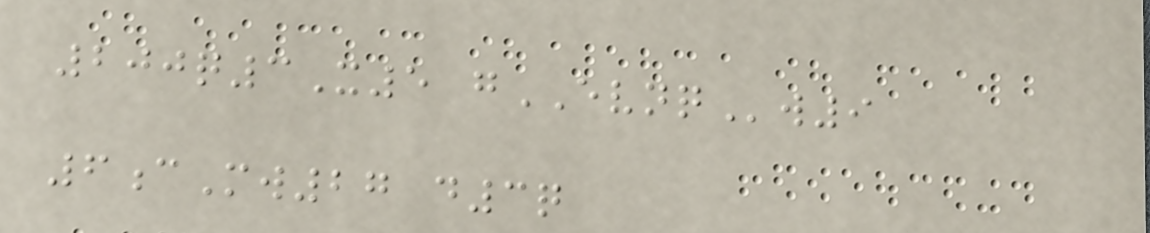200q3X5 gEVNQw9
6cMw27 d3q
